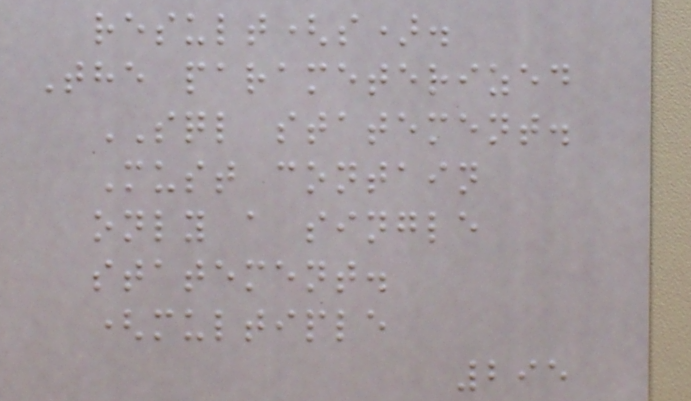result(s).
The parameterized
SQL statement.
Must contain
only a single
statement.
(multiple
295
